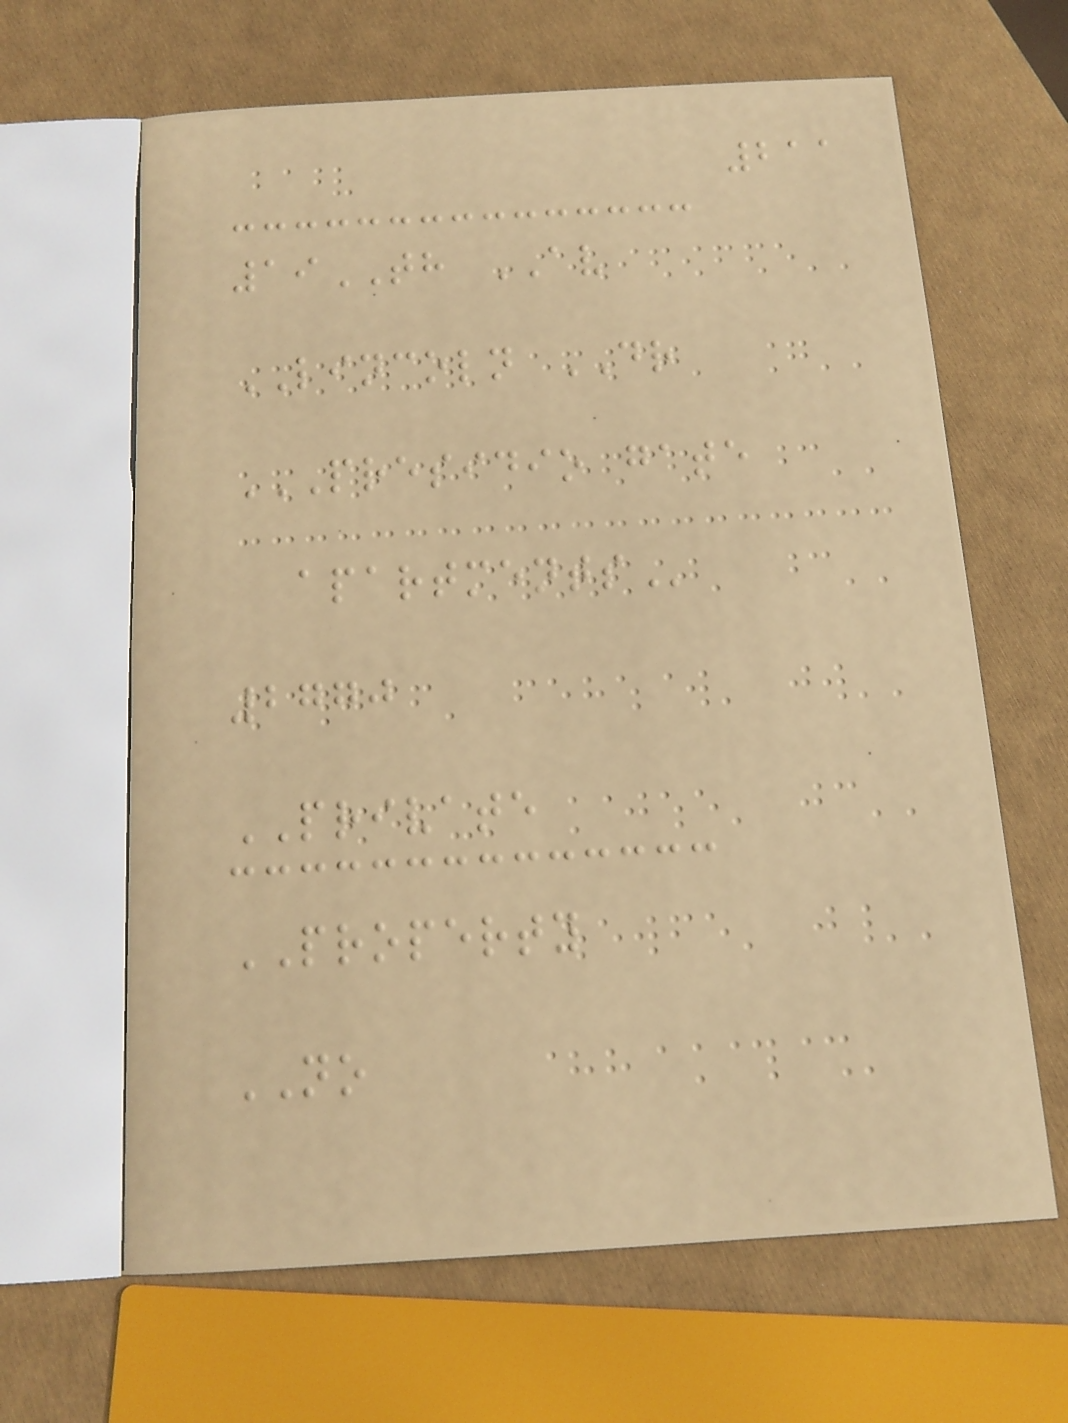211
19TH AV
LINCOLN DR
PRESIDIO GATE
APARTMENTS
2770
PRIVATE
PROPERTY
NO
